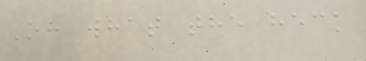Oh what the heck
